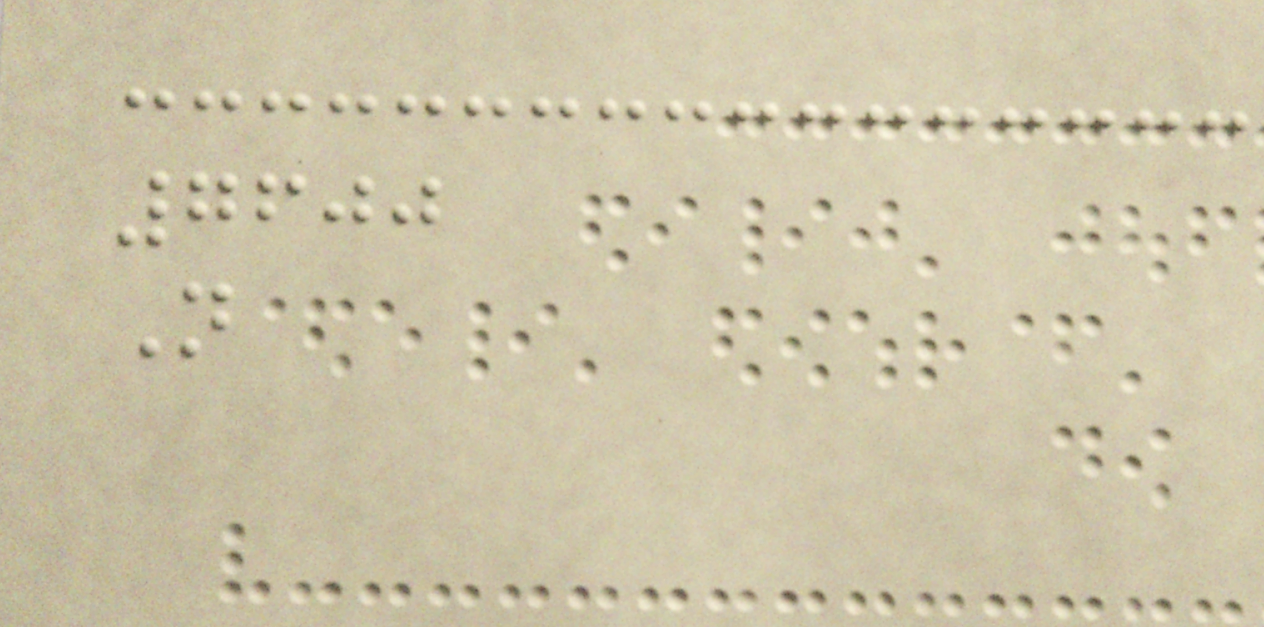7600
N
